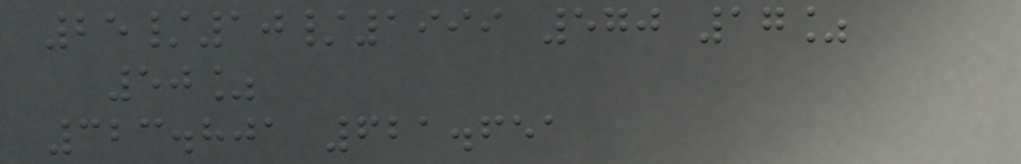25/10/1999 570 17%
50%
323.801 621.651
